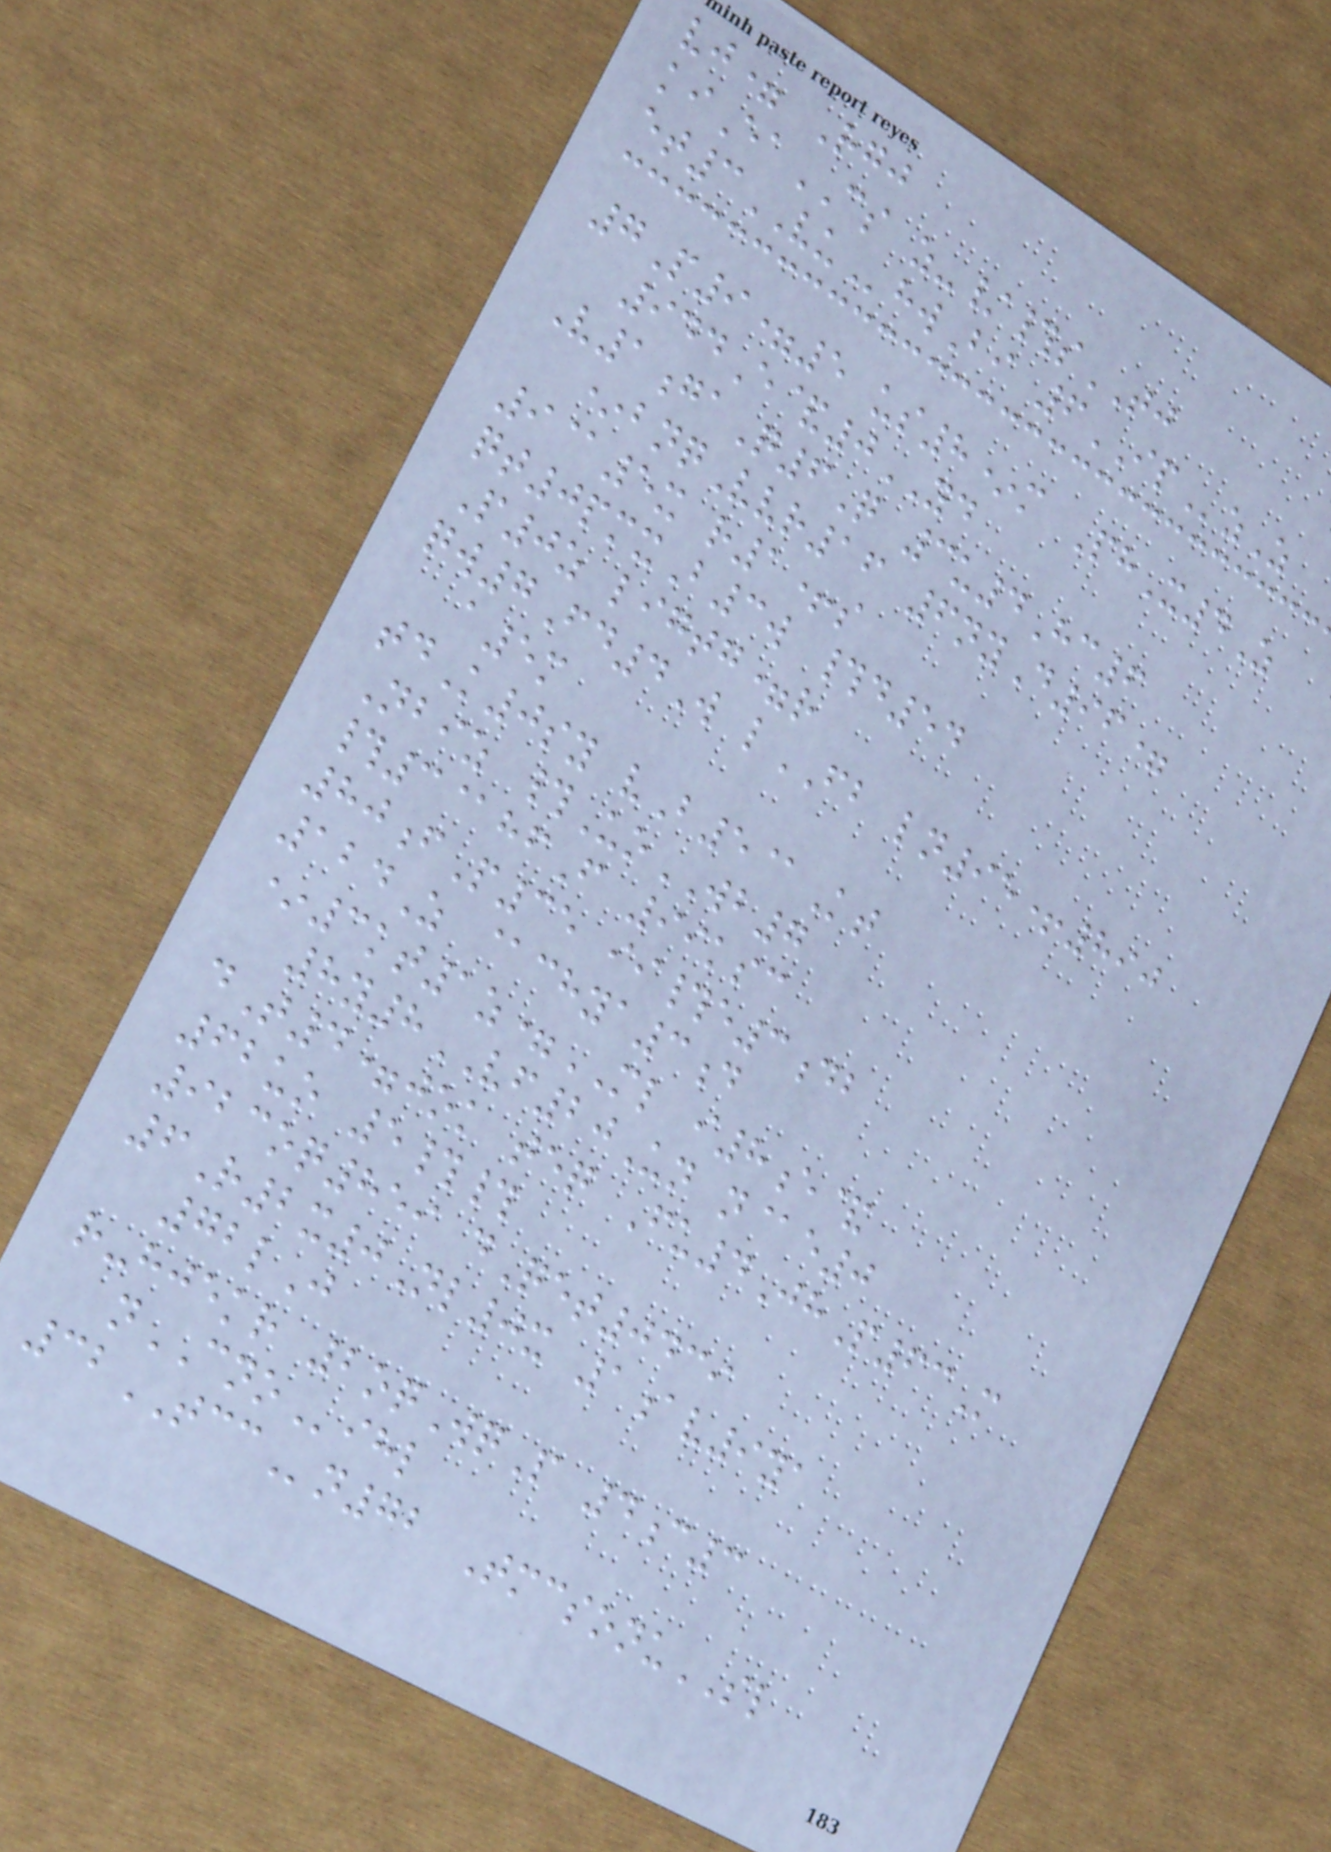vj= Rgj
kiEaCS z-/#sTJ
et3VUhwBi 6IPzZ
7P9=5 us8*m PhX4Z
944E&0YD
V1gaQ6Q 3u4Hc6
*bnqVvr16 6nyD96=
9@5x r1+s
qt0pmxB3w #d54
P0z ligtg=r
qw7Fd4W lFB ln95+890
a5m
tdK0sy vB5@Kt
Nbiz #UoWB7
#3@hfF 99ksc
80fP35 ii#e3db
124Z @chya3d
*3kt1z=ML i8e&
8y8VF20Un n@e0
dT4=jok teq Fu4JhP63M
62uo 5##
923oq859 dQet0439
6R2x0Nl0x 1av9ya
72lJ
r-hjekr 2oqWqP 4c3
nCNOihl
32TCCn72 TmcsonuSL
